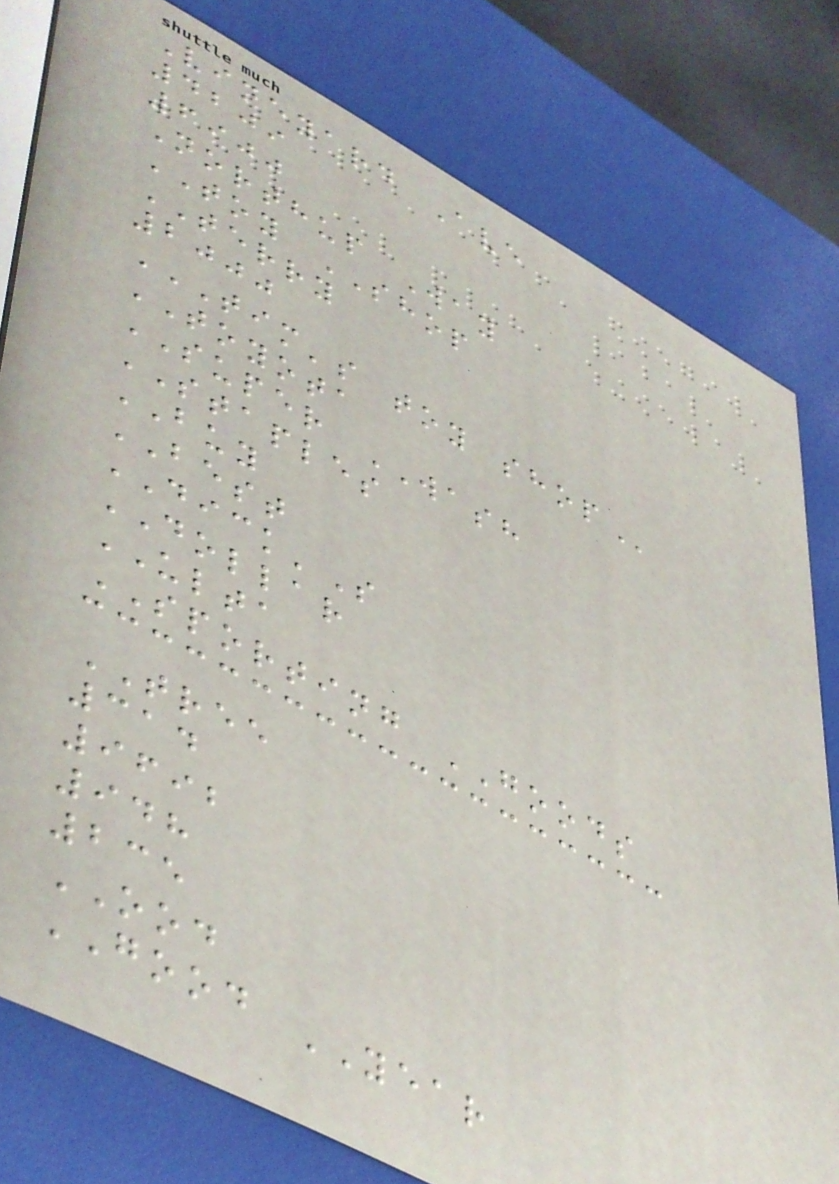Vineyard Ave
4209
6900
Northup Way
TOY SHOP
TERRY
2000
TIM'S TOY SHOP
TOYOTA
SUPER WASH
STAPLES
BUY
BEST
DICK'S
DOLLAR
ULTA
SPORTING GOODS
TREE
314
9692
948
235
OOD
GOOD YEAR
